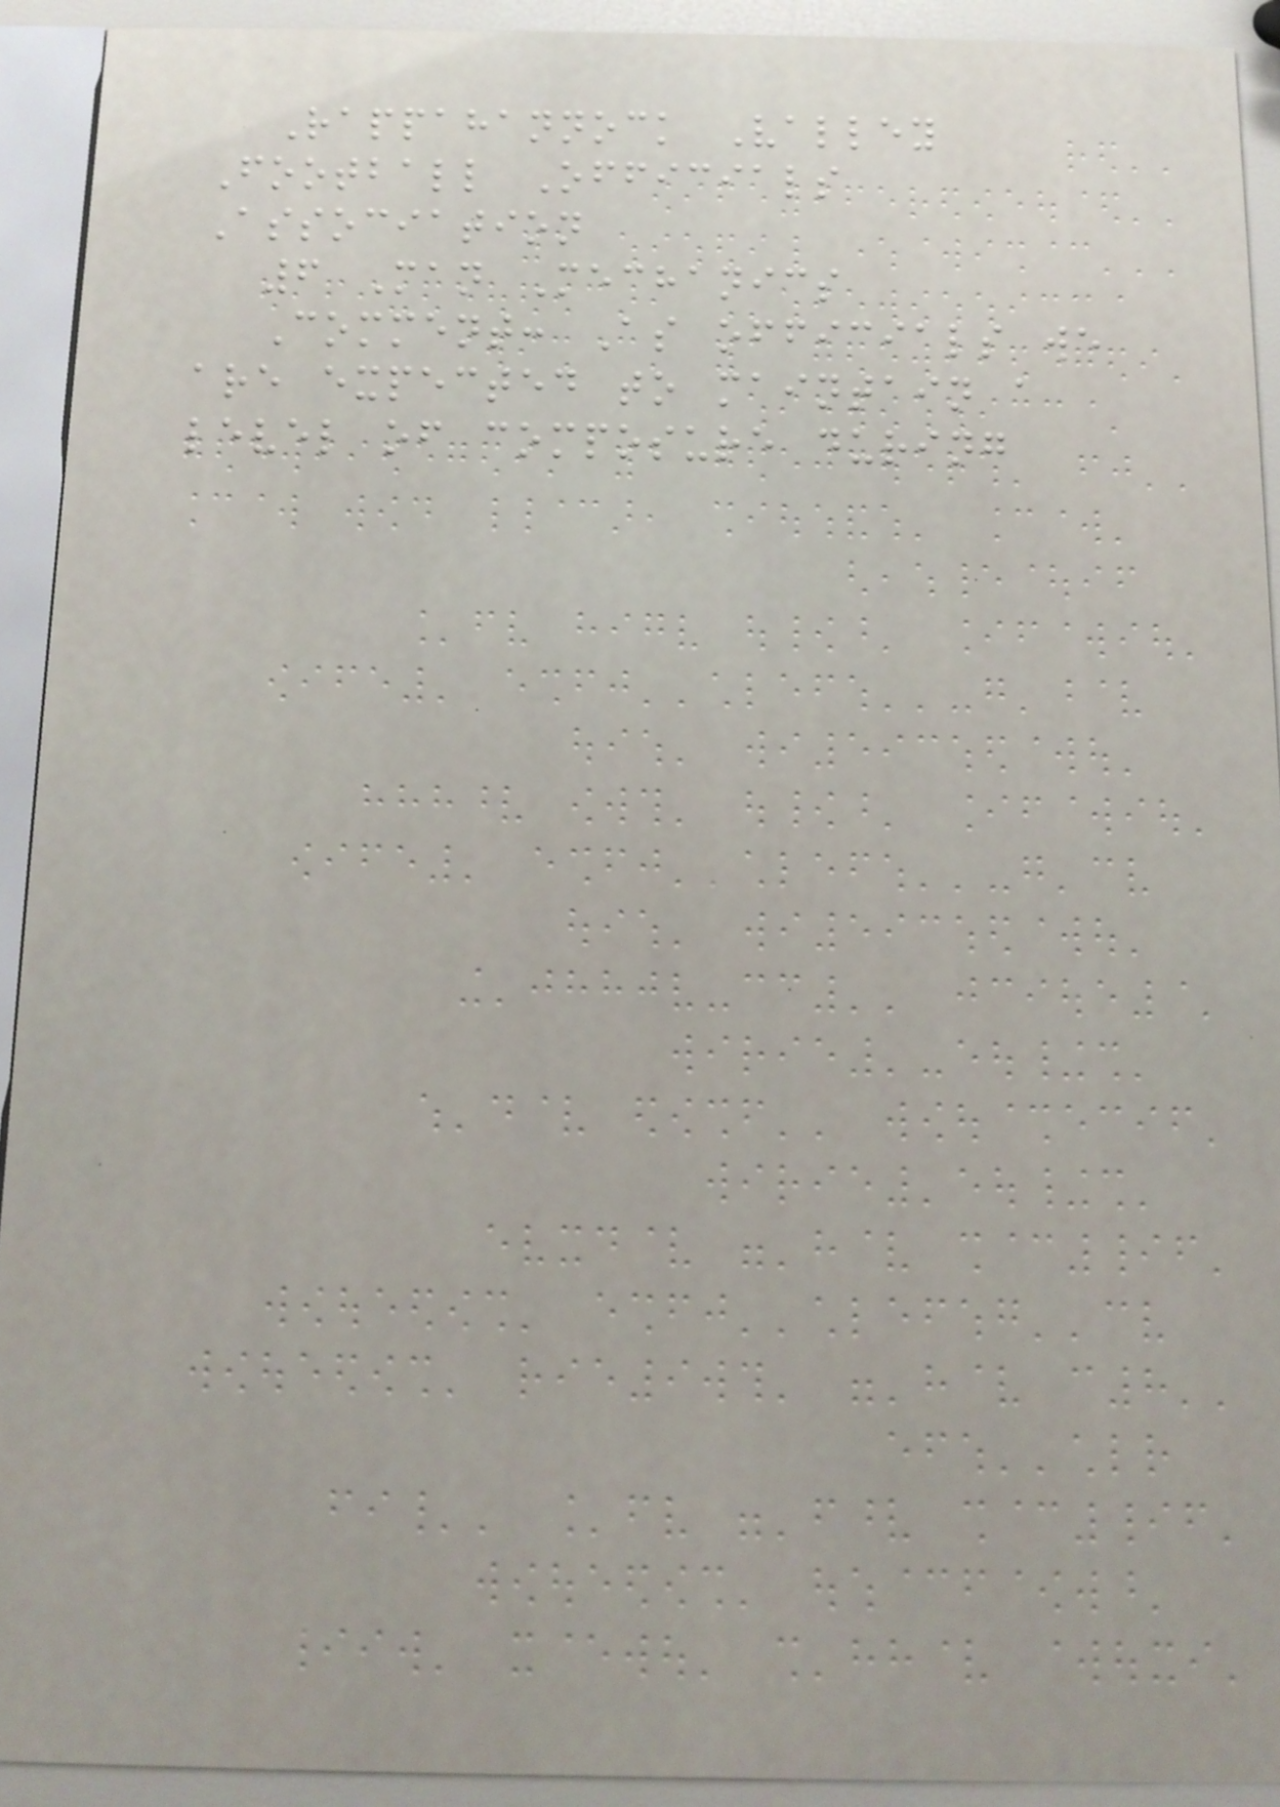Rappahannock Valley
Football Officials
Association
6 Man Mechanics
Comment: As officials we
are expected to maintain a
level of composure during
